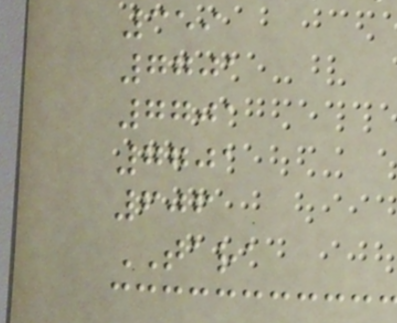359
7701
7701
7701
606
TARA
